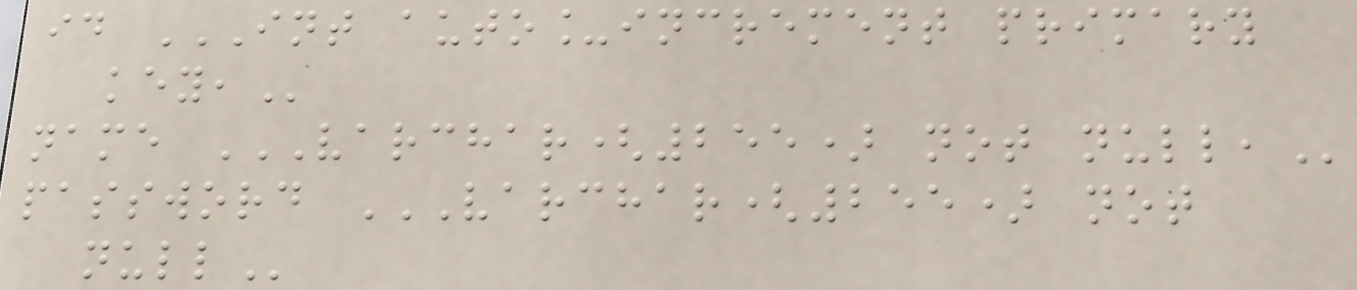id INT AUTO_INCREMENT PRIMARY
KEY,
name VARCHAR(255) NOT NULL,
password VARCHAR(255) NOT
NULL
